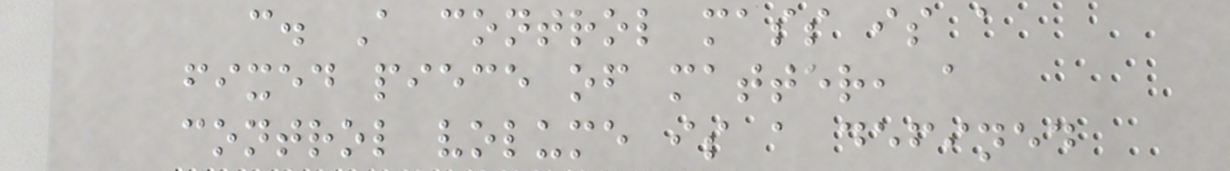c. A control mass is a
fixed piece of matter, a
control volume is a defined
